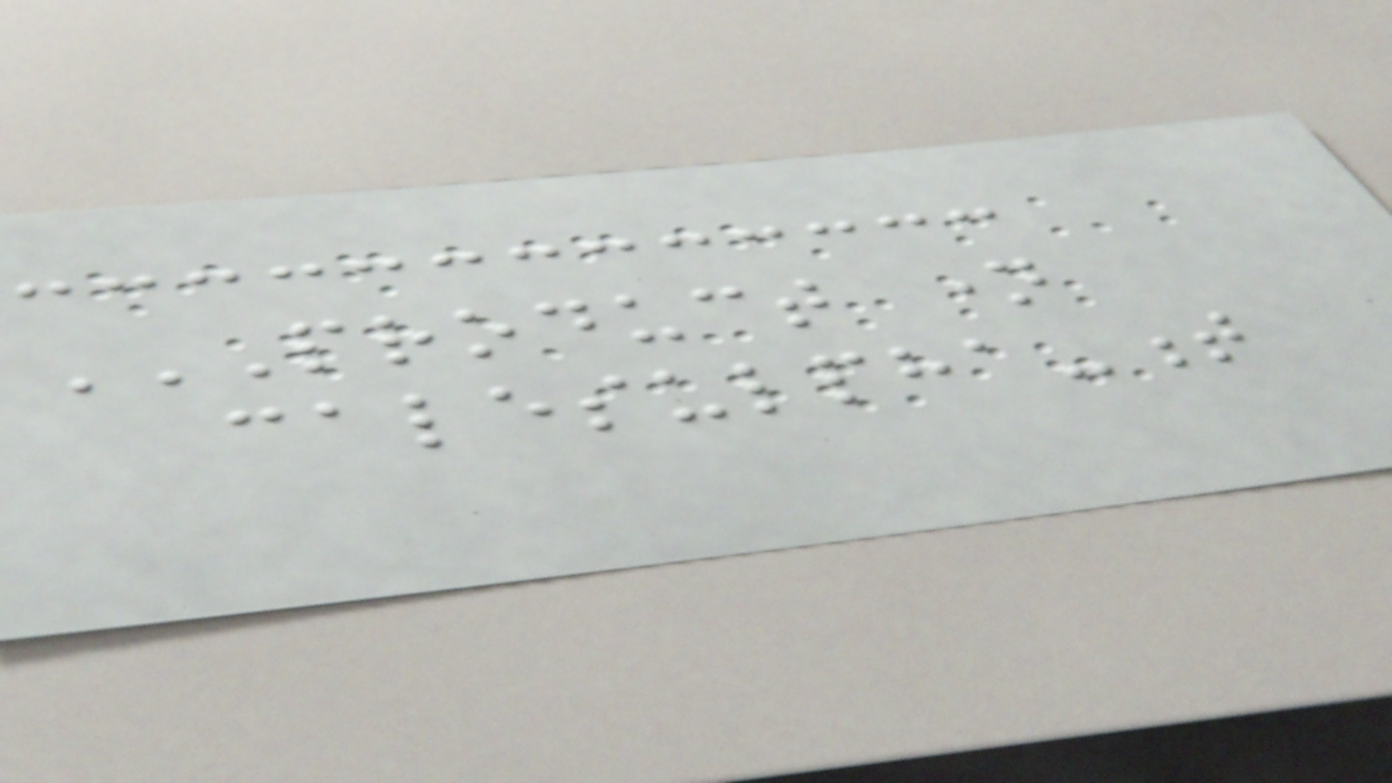PRODUCT NAME
CALESULPHA-T
